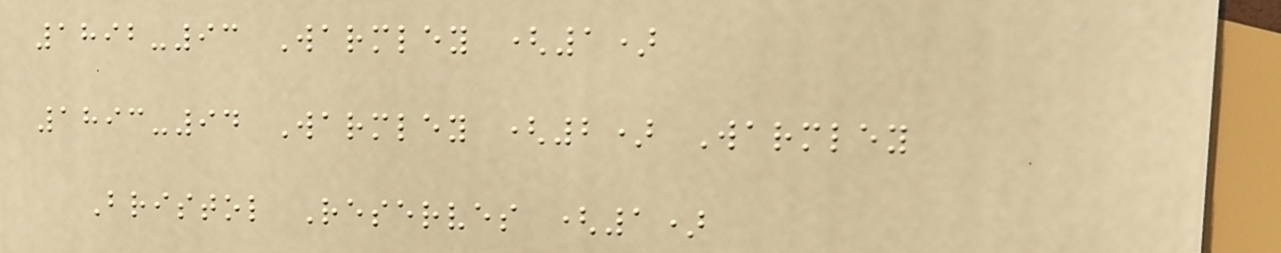1892-93 Warmley (1)
1893-94 Warmley (2) Warmley
Bristol Reserves (1)
